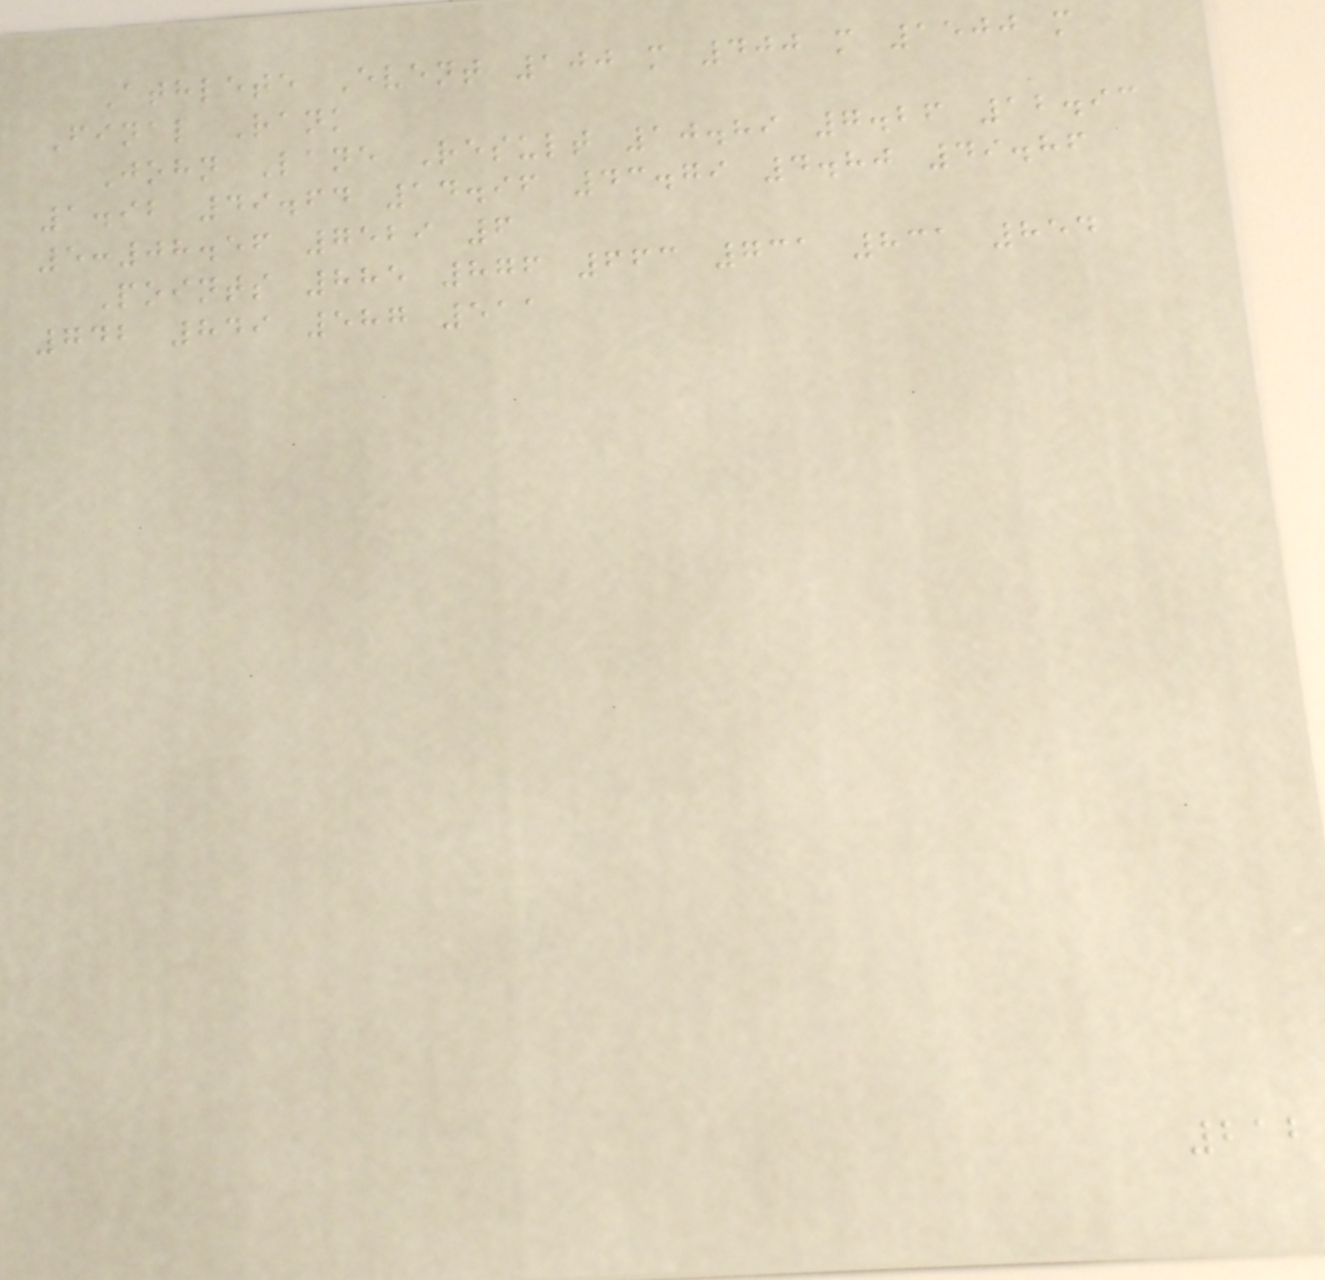Athlete Event 100 m 400 m 1500 m
Final Rank
John Lane Result 10.89 7.26 12.93
1.92 49.64 14.96 43.79 4.80 49.86
5:08.56 7529 6
Points 885 876 663 731 831 854
742 849 587 511
212
